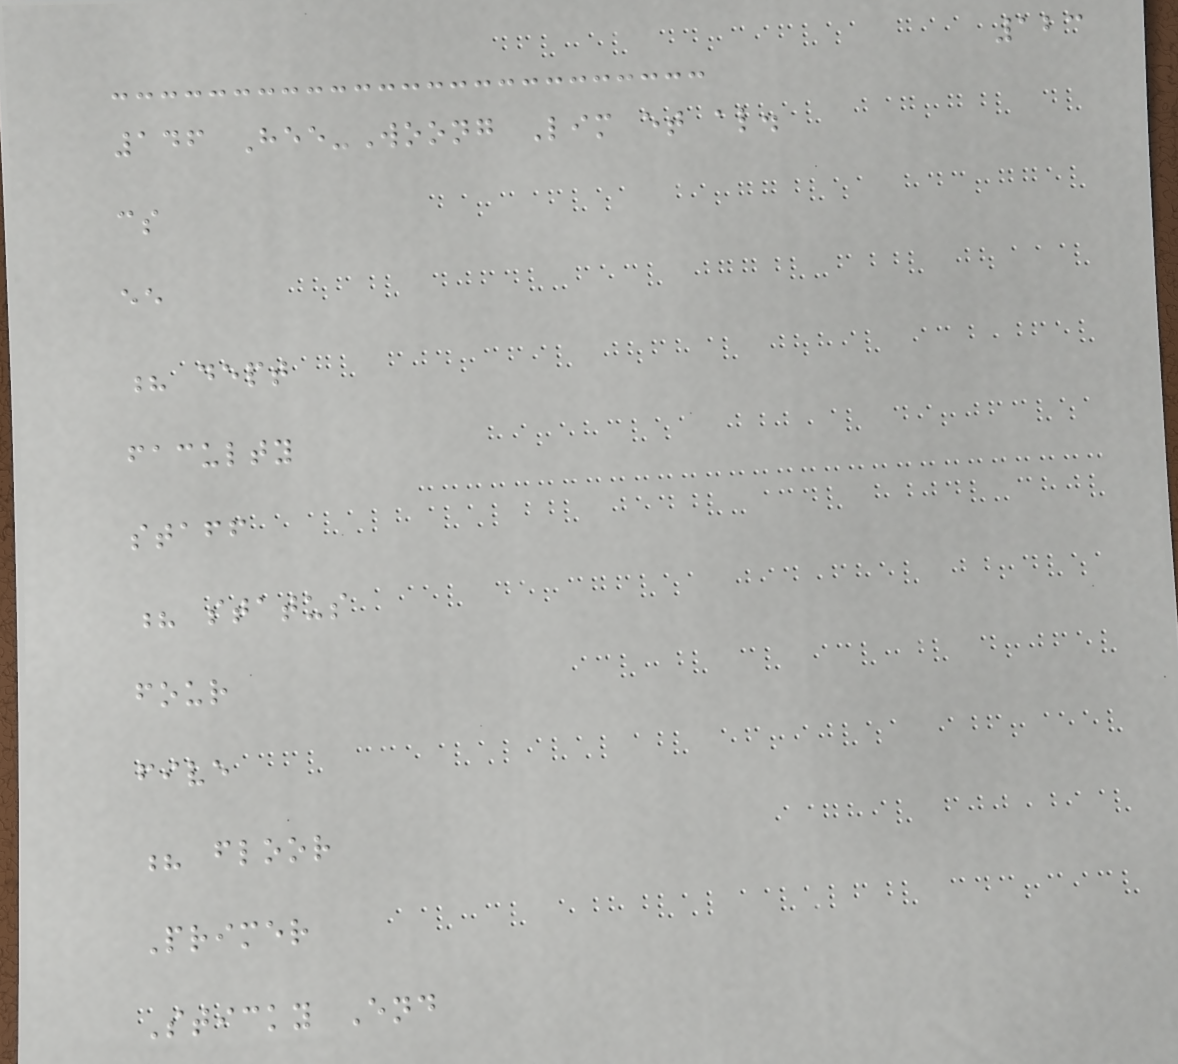123
146 Hee-Woong Lim et al.
cs
ee
? dept
faculty
staff
? status
four
five
? floor
Primer
Sticky End
